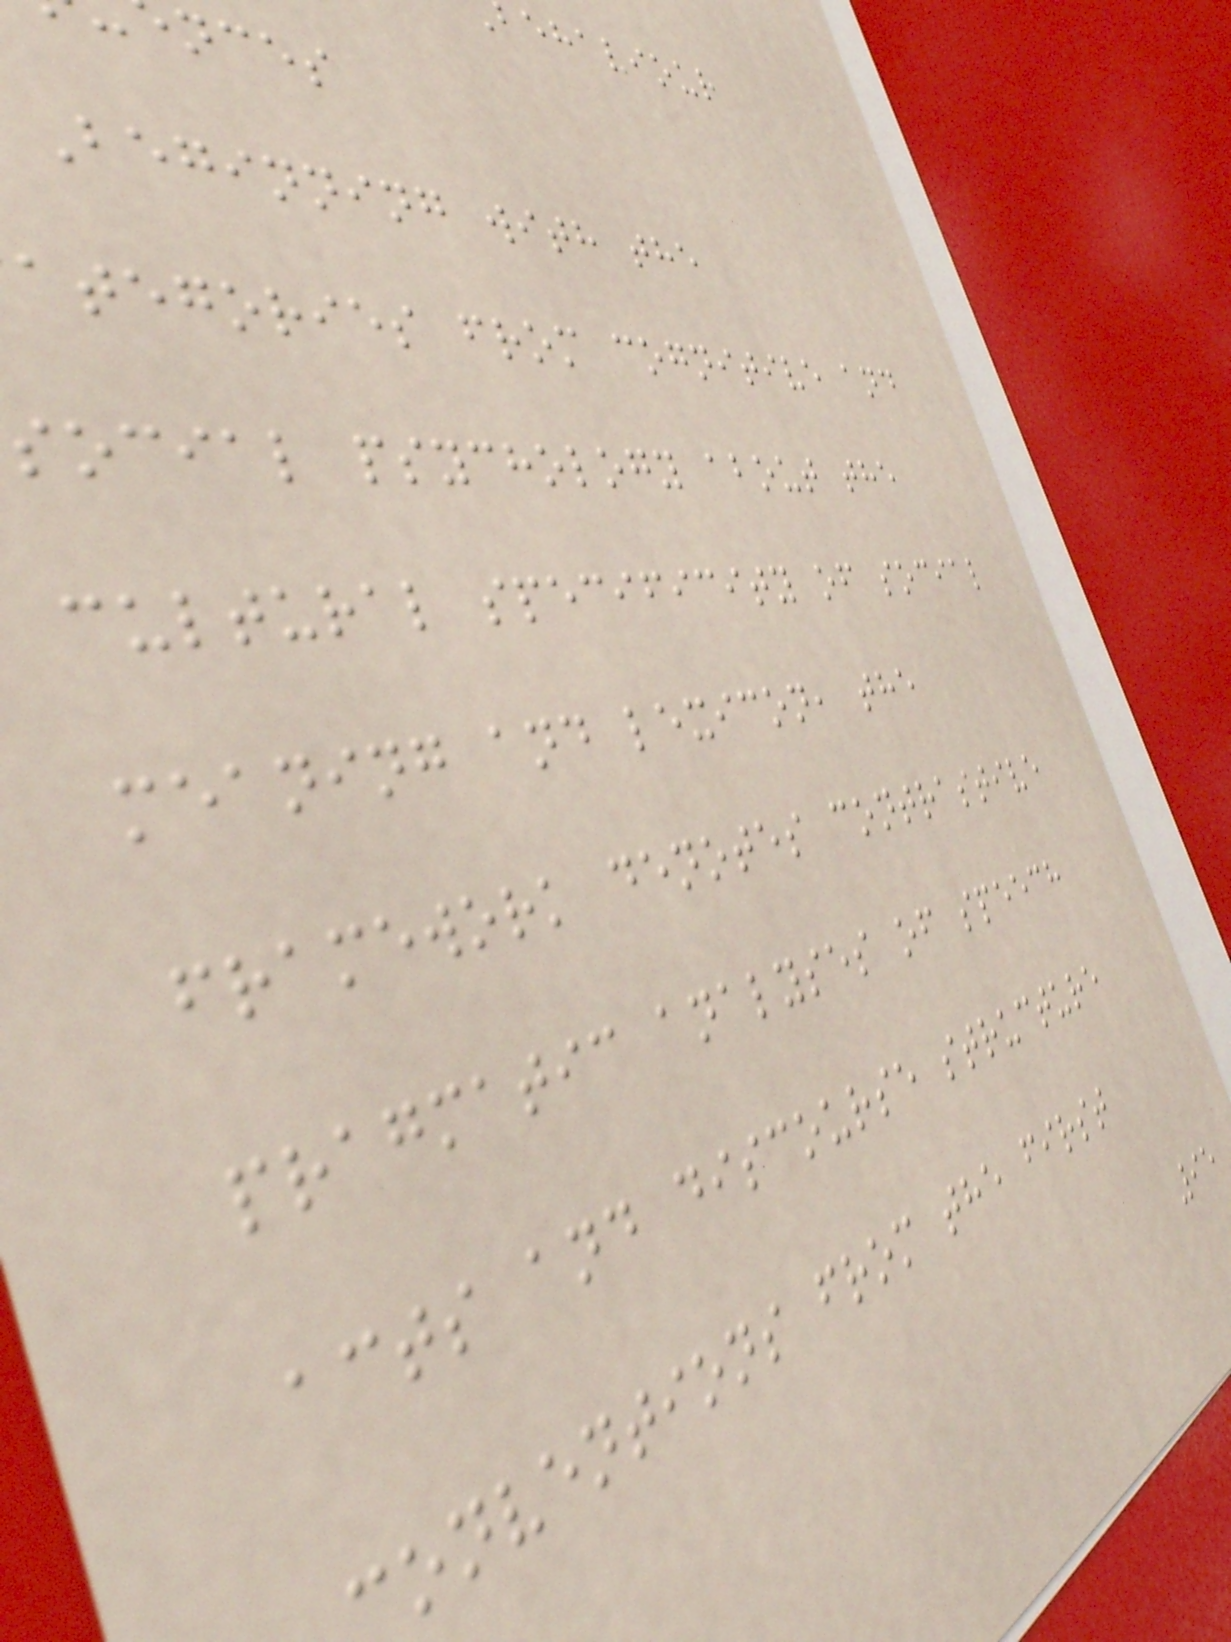ehaviour
nces
Beginning with the
ategories from cognitive and
social psychology about the
cultural specificity of social
meaning and lexicon, the
framework denotes contrastive
pragmatic analyses of speech
acts and discourse structure
onventions from the first
95
